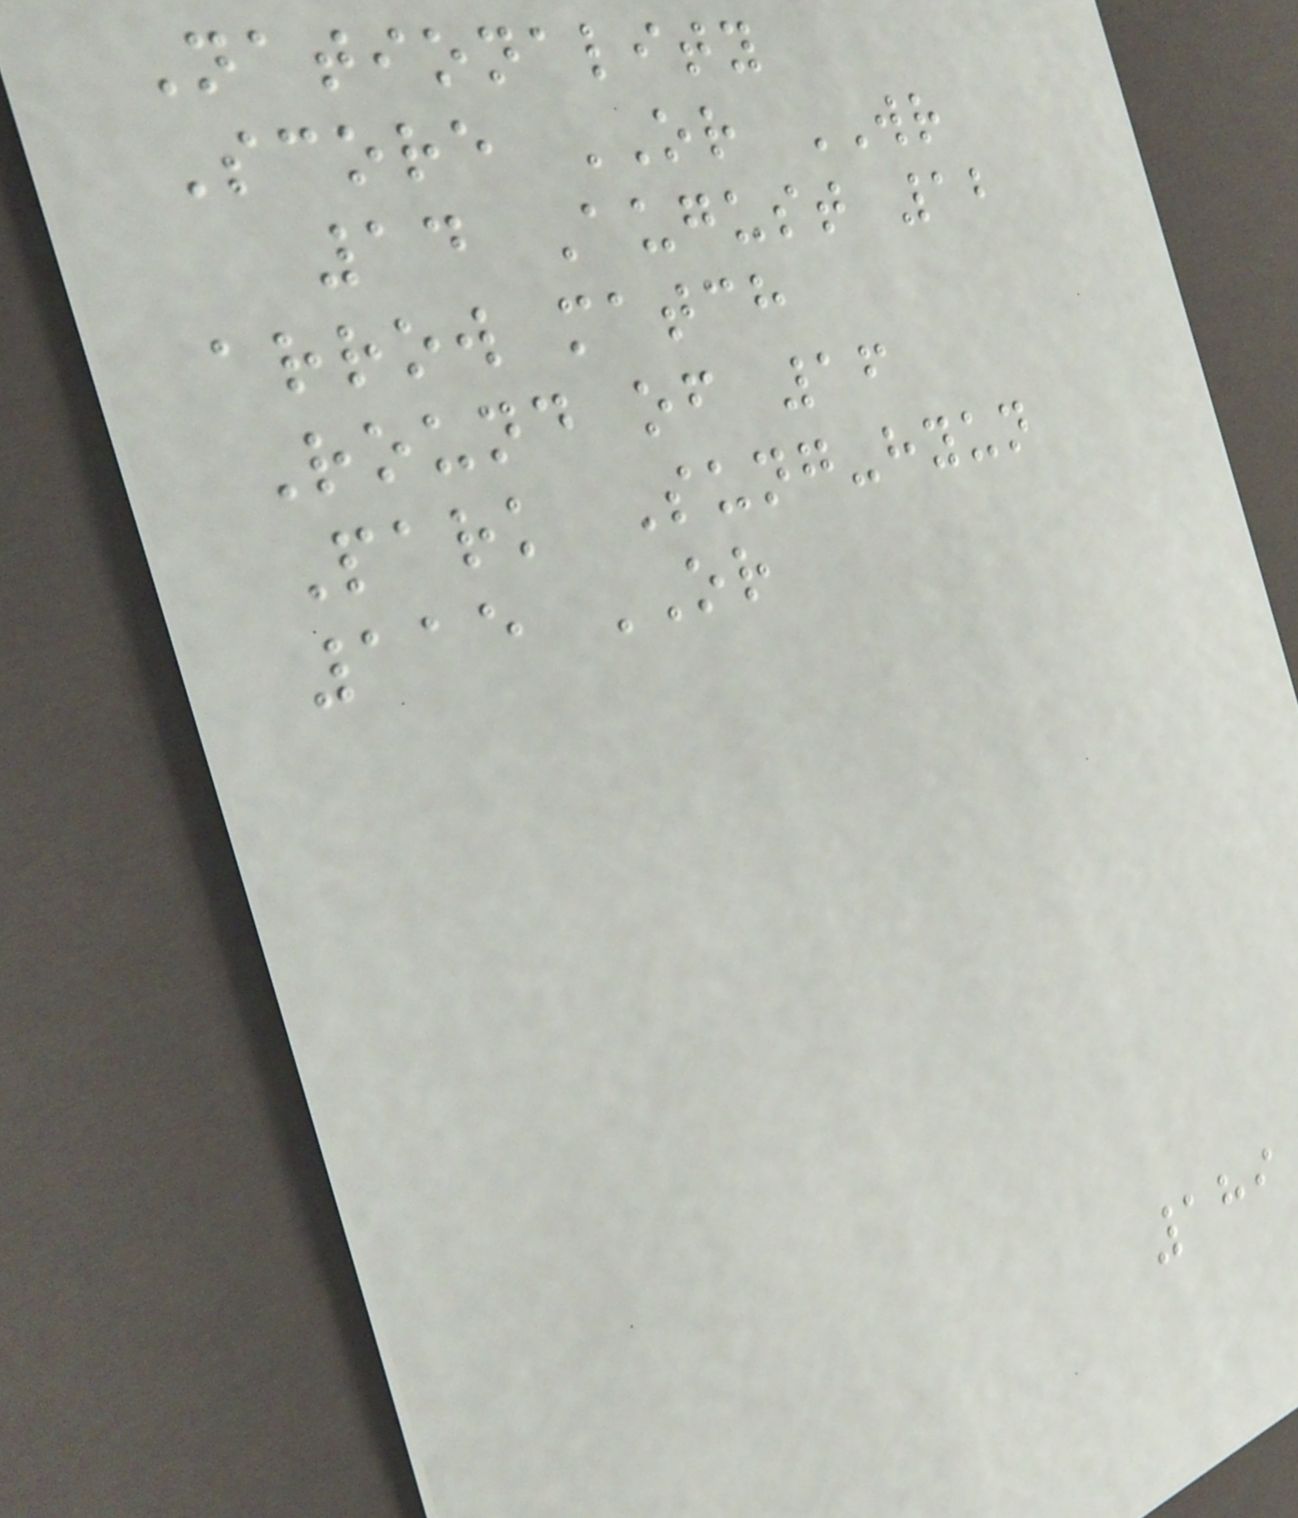Nationality
Score OR WR
14 August 12
arrow match
Round of 16
Park Sung-hyun
115 OR
189
